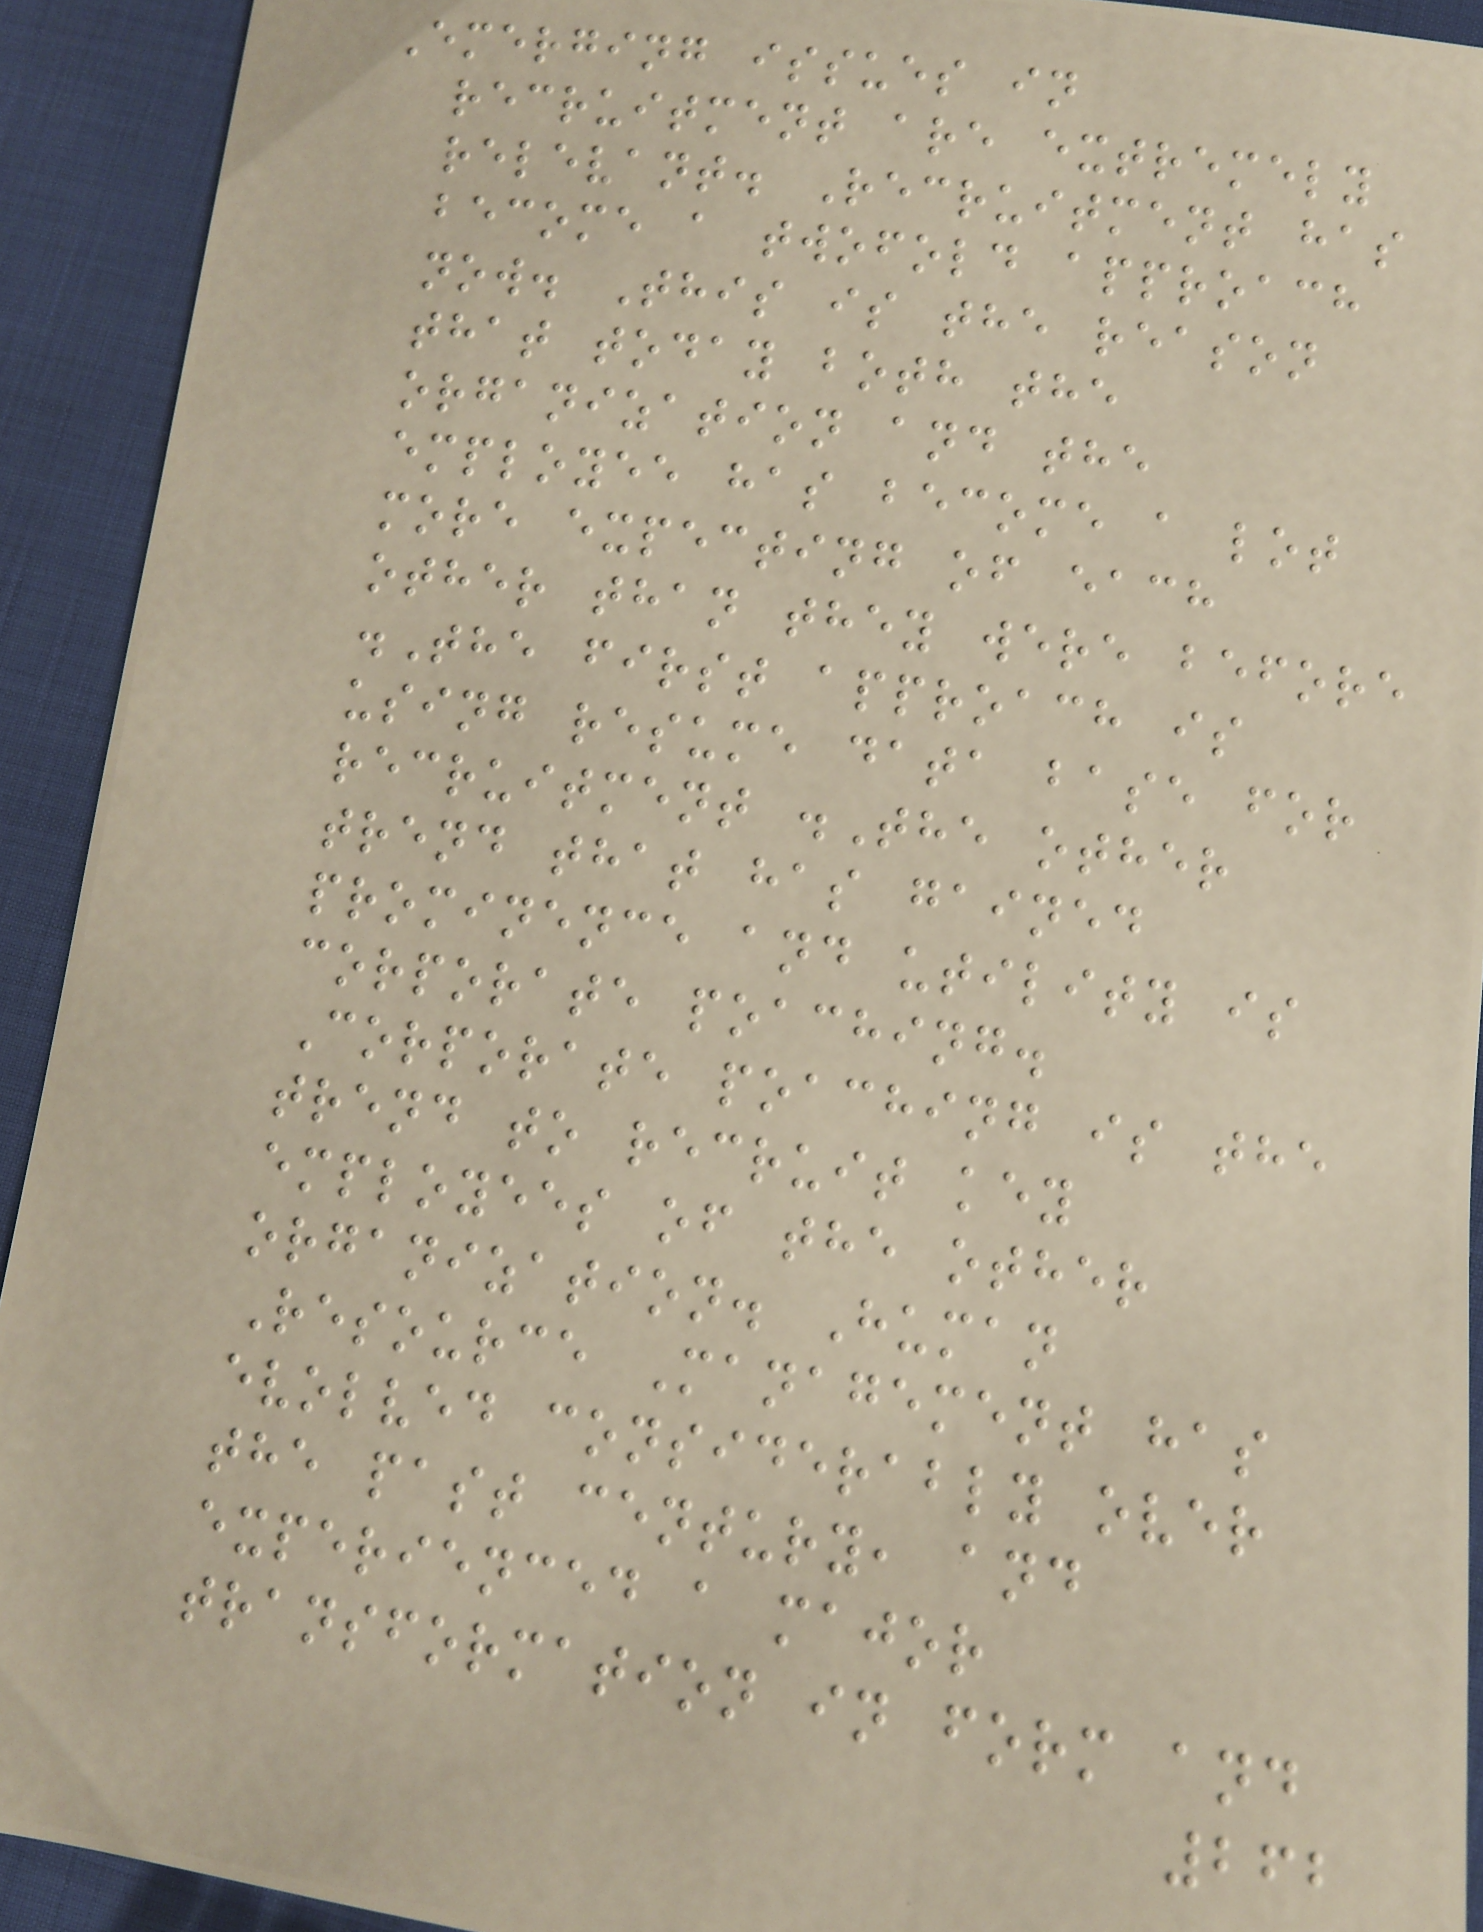Emerging issues in
recruitment are extremely
relevant. Recruitment has
become a twofold approach
now. This is the reason
that today both the
organization and the
employee has become a lot
more expecting of each
other than they were before
.The first approach is
using resume data base for
recruitment .The other
trend that has gained
prominence and utility is
corporate poaching.
Corporate poaching is the
trend to recruit key
employees of the other
organization. Human
Resource Management has
evolved considerably over
the past century, and
experienced a major
transformation in form and
262
